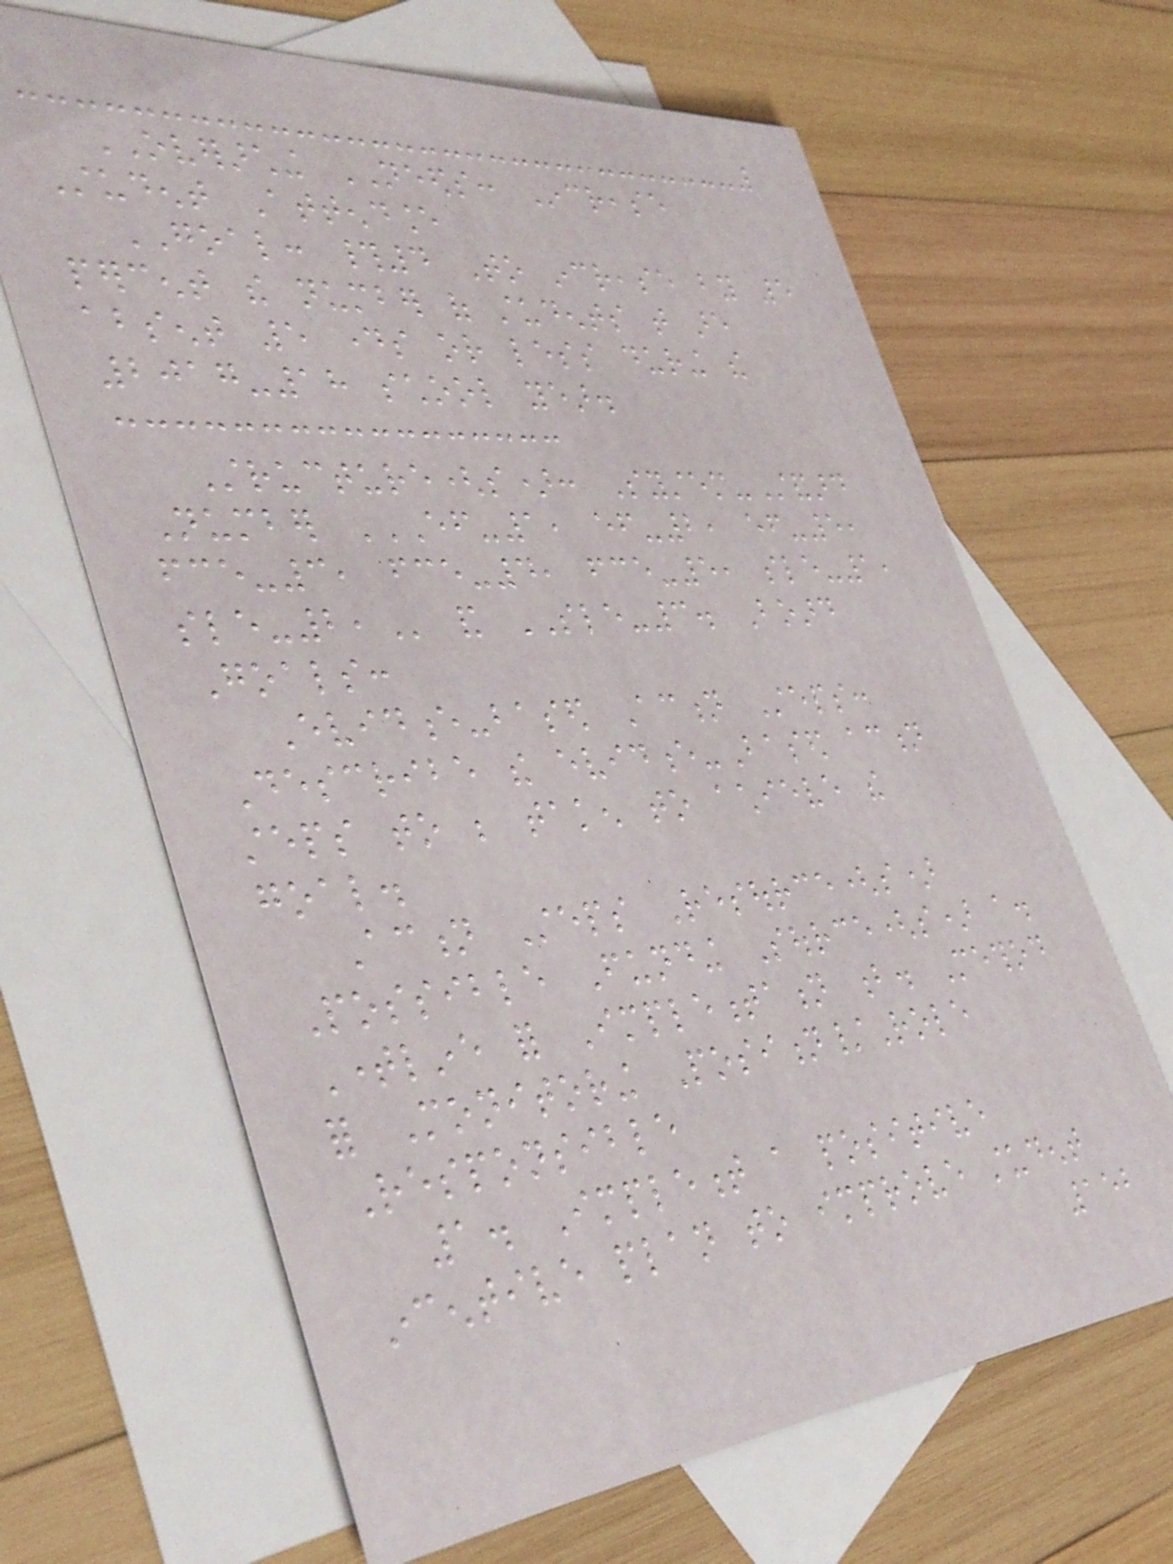OVERARCHING NEEDS: Increase
Student Attendance
GOAL: #4 To increase by 5
percent the number of students that are
absent 5 days or less during the
2017-18 school year.
Structure(s): System-Standard
Number EF-1, EF-2, EF-5,
FCE-3, FCE-4, FCE-5, SLE-1,
SLE-2, and SLE-3. Board
Goals:
Evidence-based Action Steps:
Describe the evidence-Based action
steps to be taken to achieve the
goal.
Action Steps Resource(s)
Possible Funding Source(s) a.
Timeline for Implementation b. Method
for Monitoring Position/Role
Responsible
1. Implement a positive
incentive plan to improve student
152
